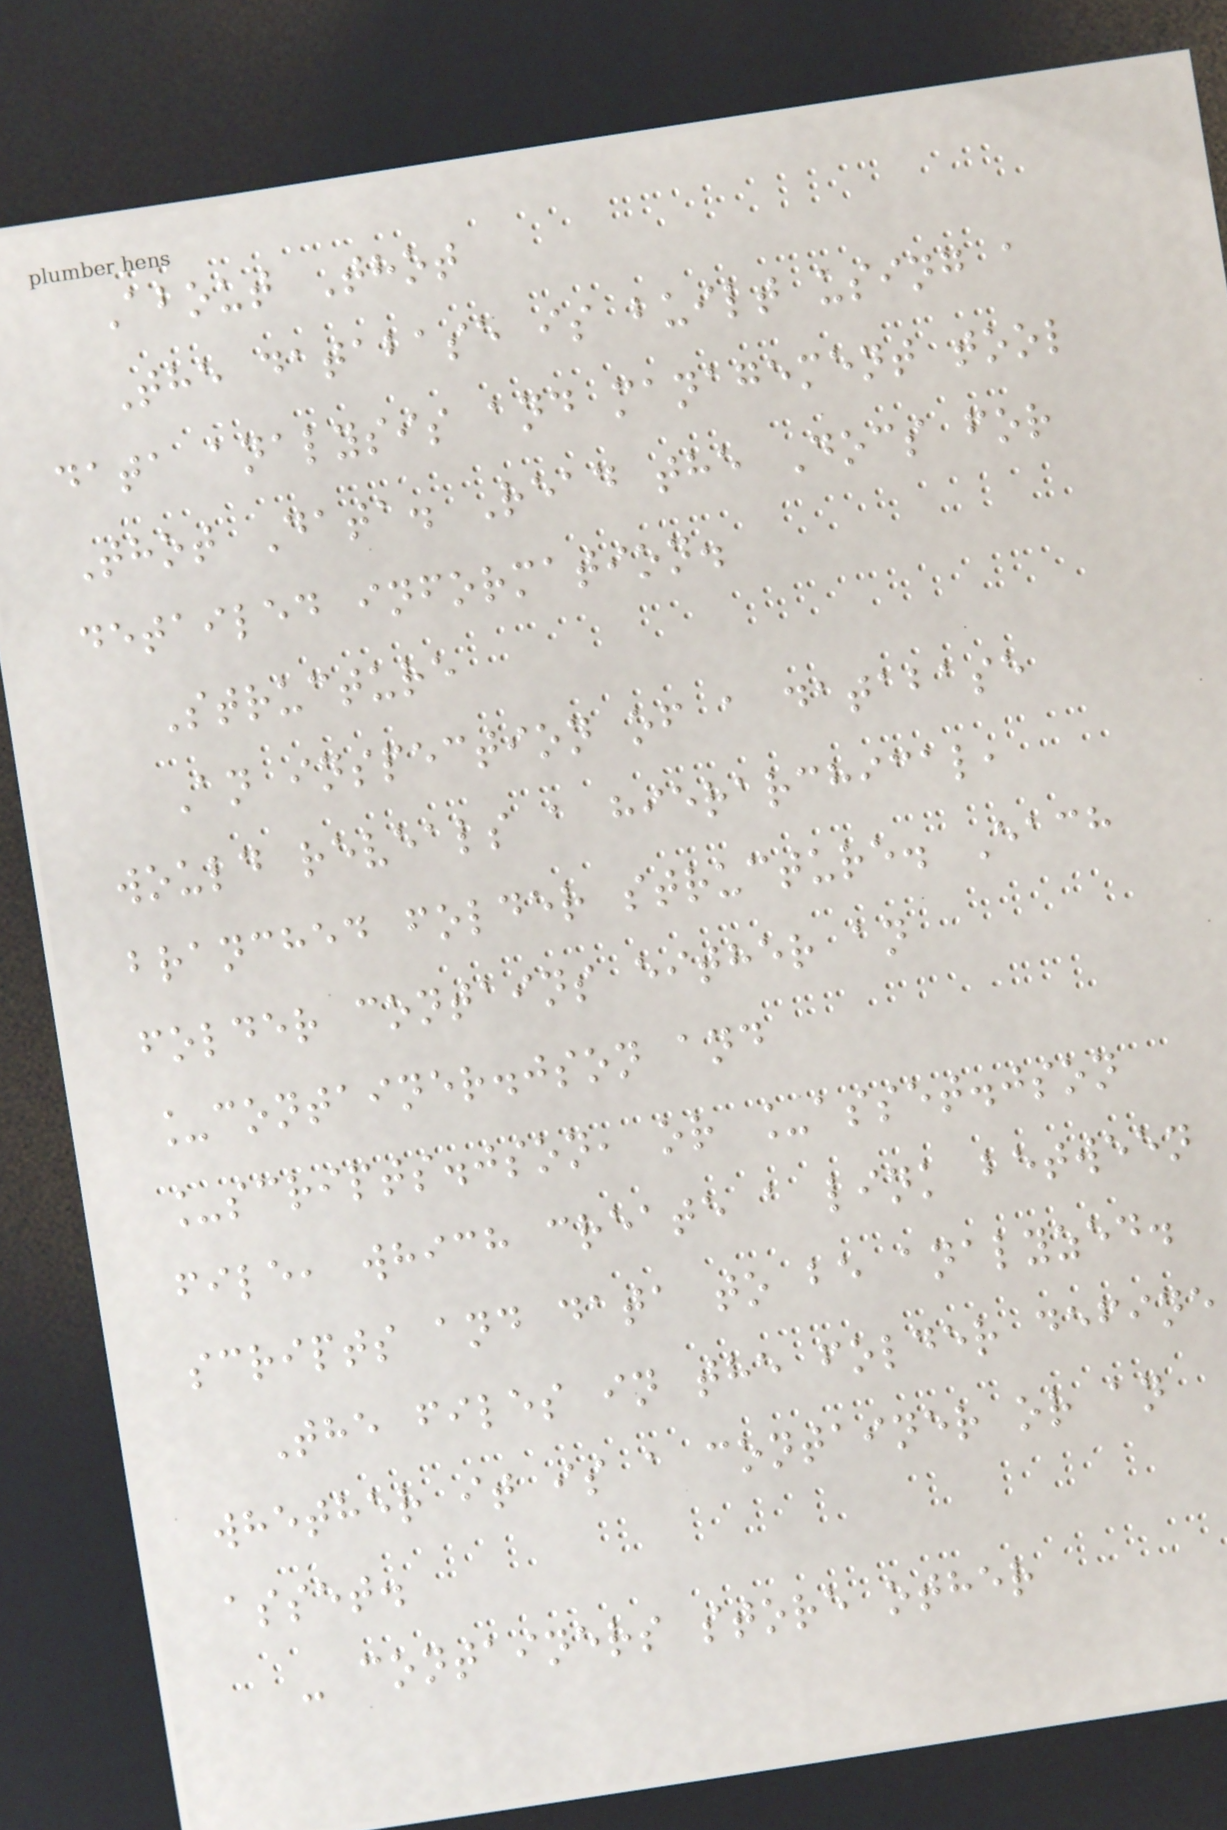About Thot
The database is built using a
data analysis and management tool
Thot Data. Read the Docs for
detailed information.
Structure
An inspection of a database
would reveals a hierarchical,
branched folder structure. Each
folder contains either an
_container.json and
_scripts.json, or _asset.json
file, which create a link between
scripts and data to be analyzed.
The files in the folder define
whether it is a container or an
asset.
- containers store other
